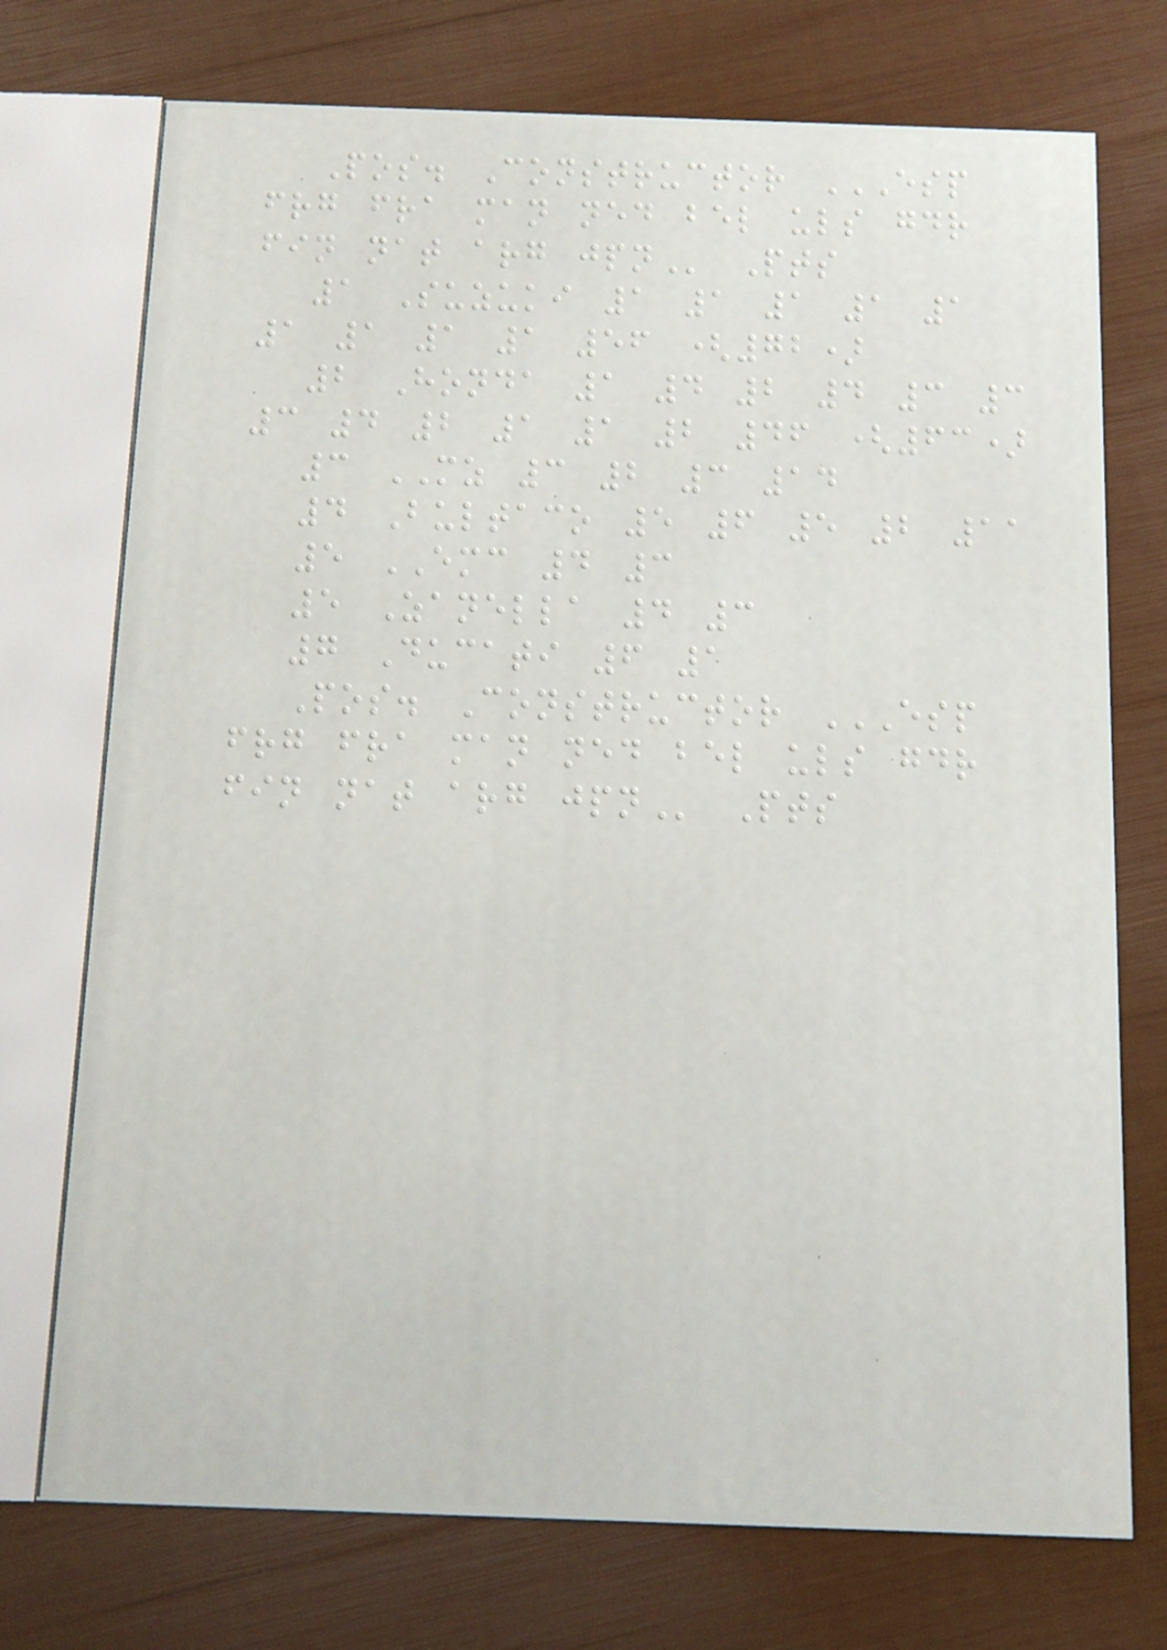Pos. Constructor ESP
FRG FRA MAN NED BEL ULS GDR
FIN NAT ARG JPN Pts
1 Suzuki 1 1 1 1 1
1 1 1 1 56 (72)
2 Honda 1 4 2 4 3 3
3 4 2 1 1 2 46 (63)
3 MZ 3 2 3 14
4 Bultaco 5 6 5 2 11
5 EMC 4 3
5 Zanella 4 3
7 Ducati 6 1
Pos. Constructor ESP
FRG FRA MAN NED BEL ULS GDR
FIN NAT ARG JPN Pts
